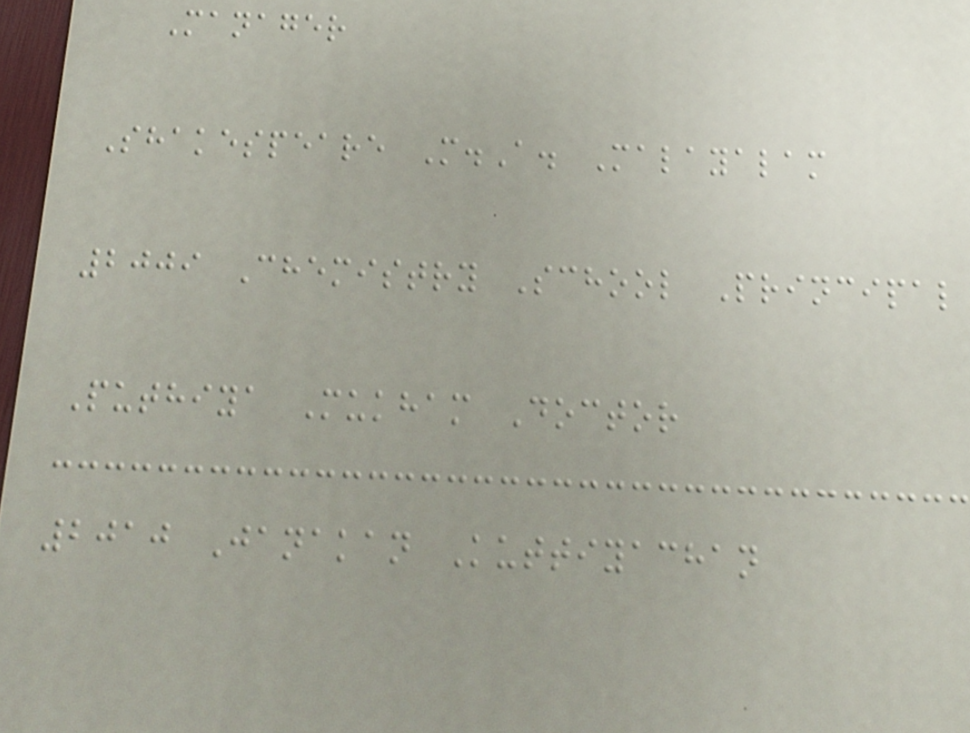Manager
Shakespeare M.A. Malayalam
2009 Chemistry School Principal
Puthiya Mukham Doctor
2010 Janakan Kuttiyachan
